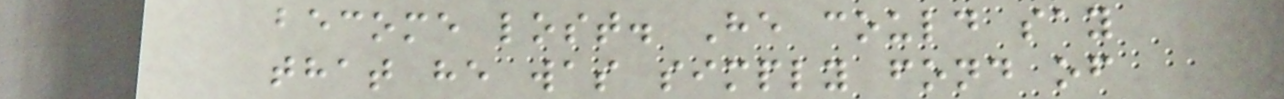become lost. He could say
that he was simply fond of
